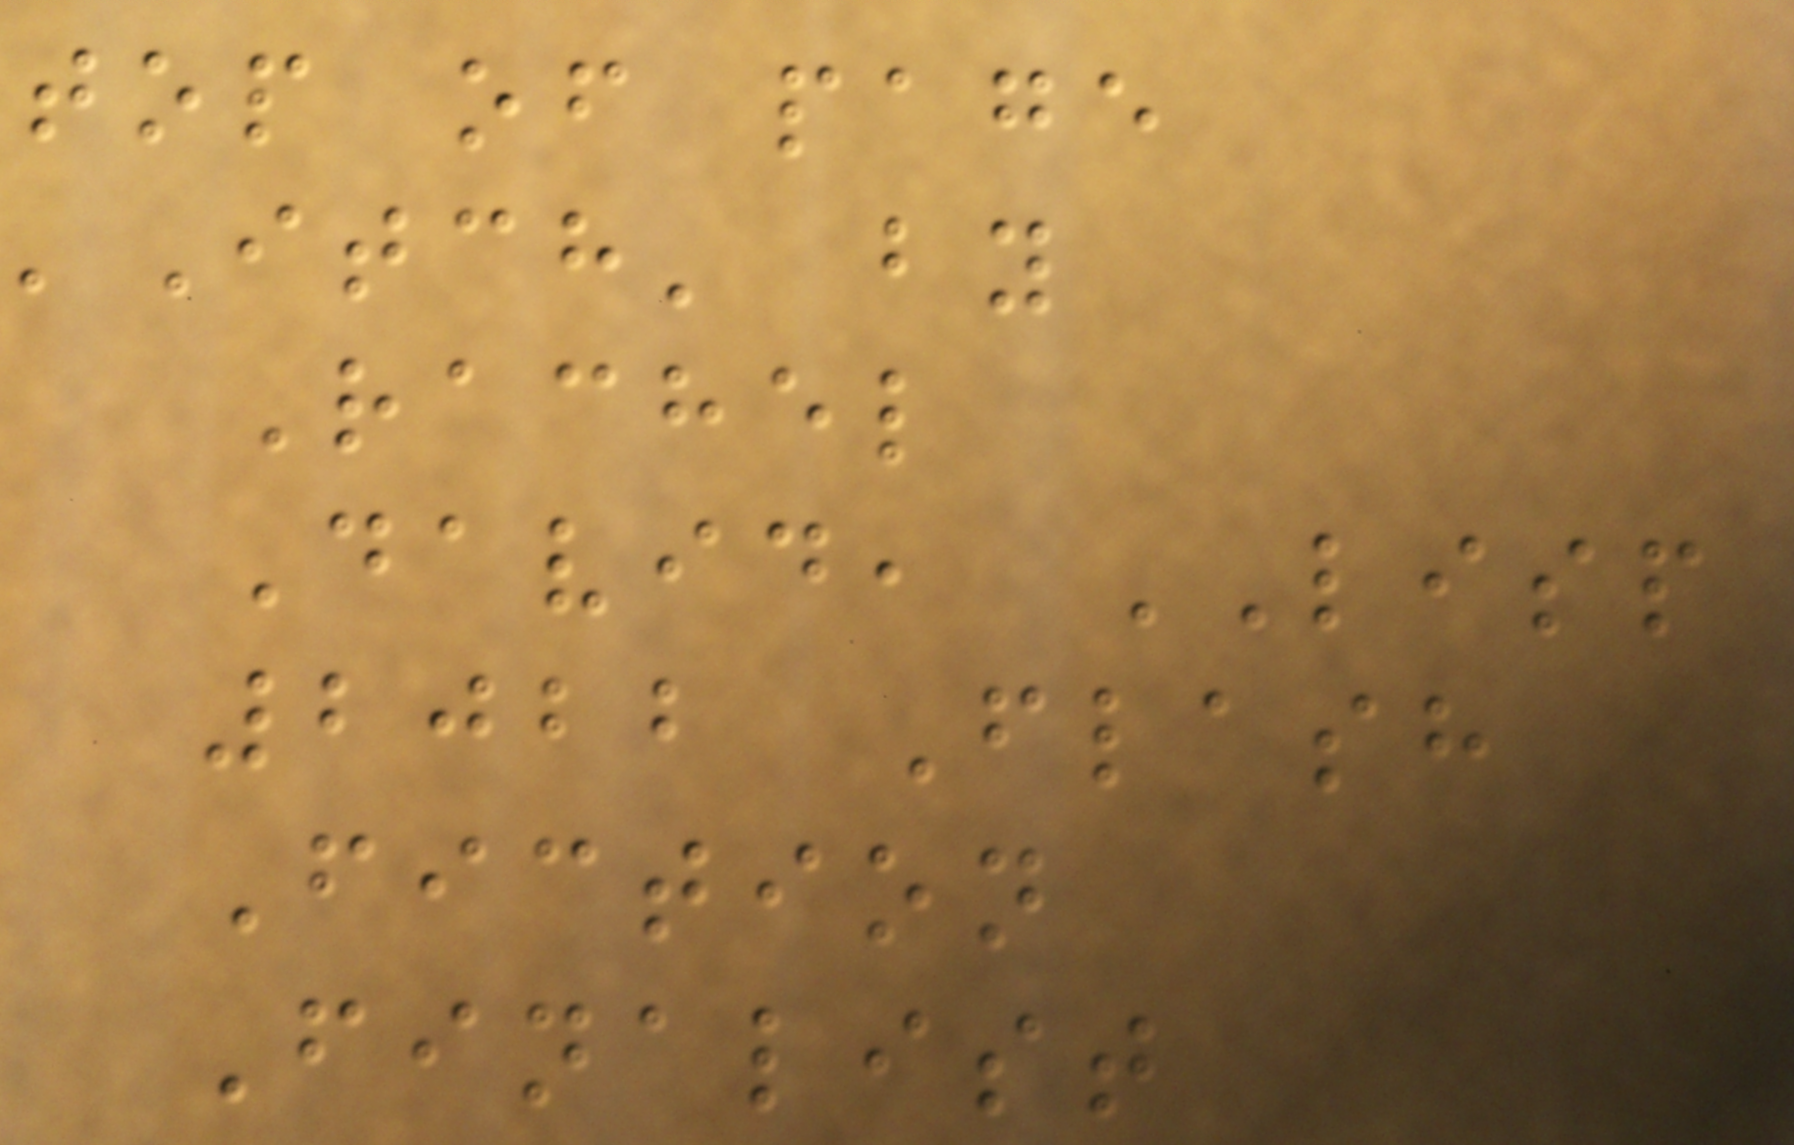top of page
'Itch' by
Rachel
David, LISP
2022 Flash
Fiction
Finalist
